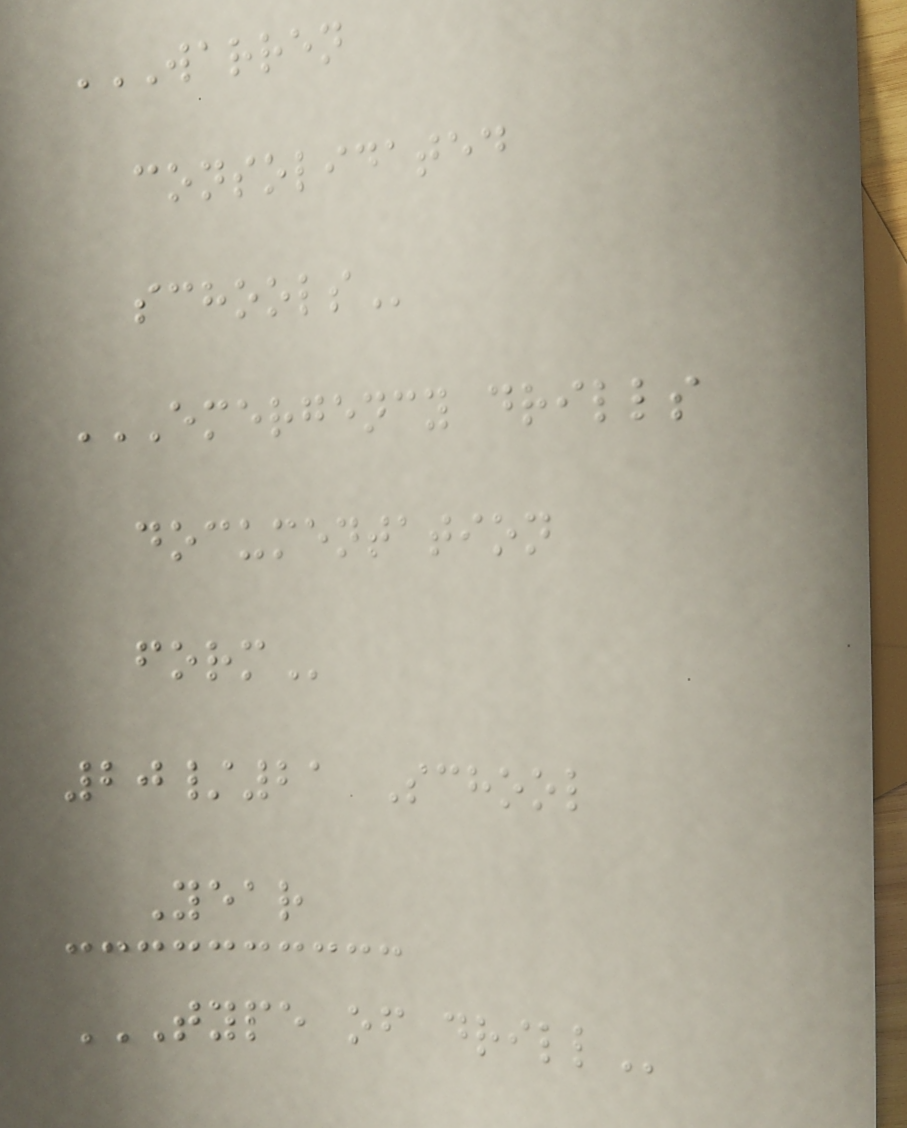WARREN
CONSOLIDATED
SCHOOLS
EMERGENCY DRILLS
DOCUMENTATION
FORM
20/21 School
Year
TYPE OF DRILL
